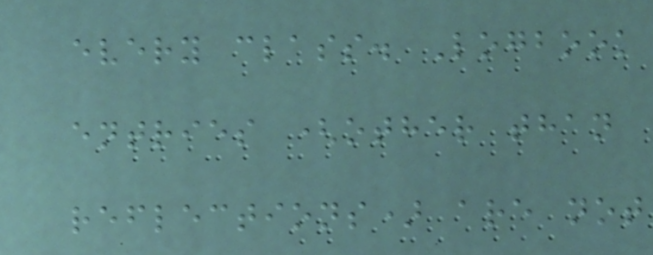every class. Logbook
entries (other than
reflections) are not
